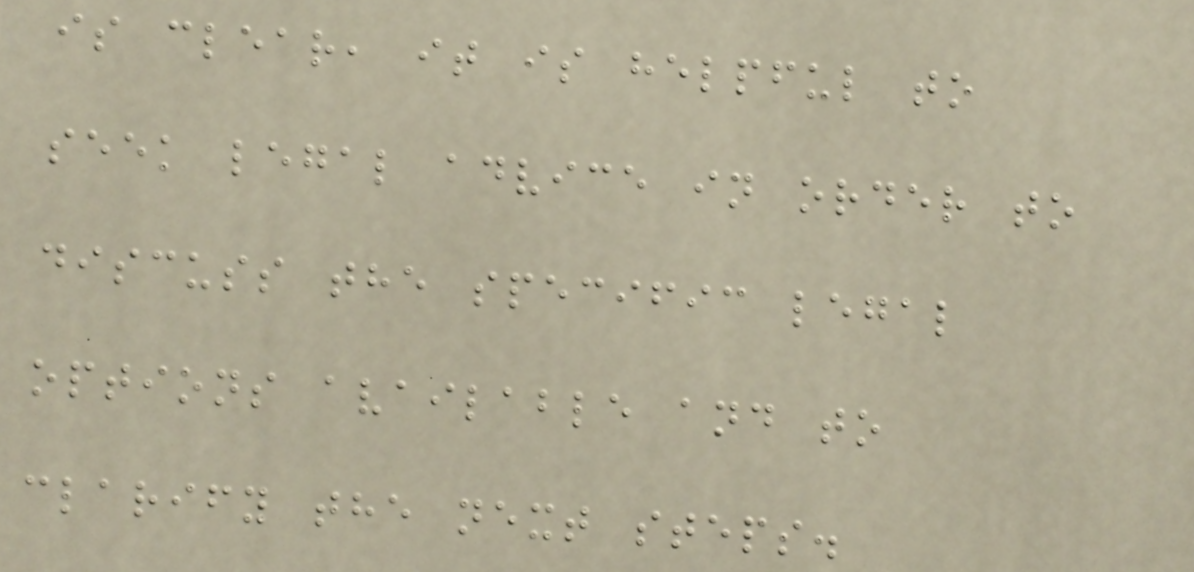is clear, it is helpful to
seek legal advice in order to
discuss the specific legal
options available and to
clarify the next steps.
